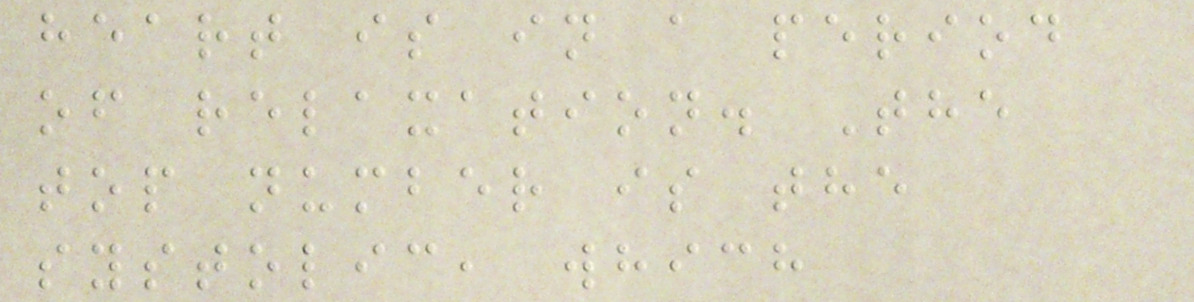heart is in a period
of relaxation. The
top number is the
systolic, which
